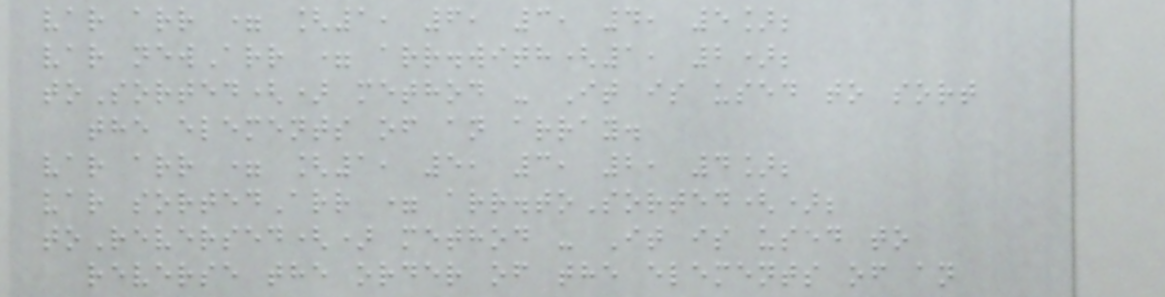var arr = [1, 6, 3, 4, 5];
var newArr = arr.with(1, 2);
toSorted() method - It is used to sort
the elements of an array.
var arr = [1, 5, 3, 2, 4];
var sortedArr = arr.toSorted();
toReversed() method - It is used to
reverse the order of the elements of an
